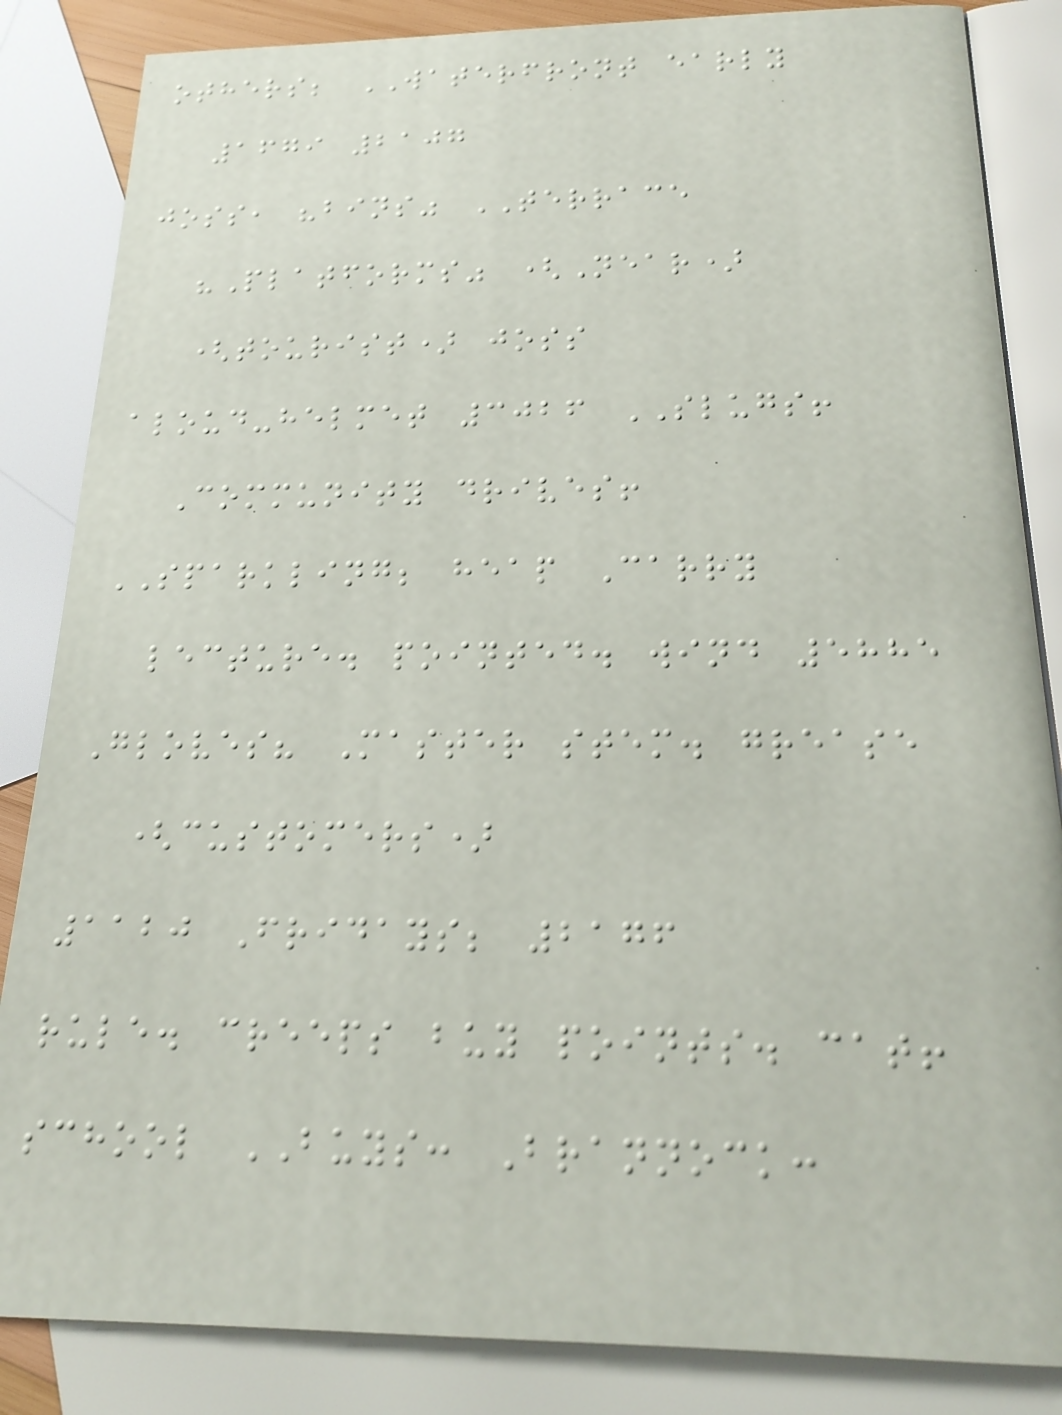others; WATERFRONT early
1679 2107
joss, "bins" TERRACE
"Platforms" (Near)
(tourist) joss
aloud-helmet 3026 SLUGS!
Community drives!
SPARKLING; heap Carry
lecture. pointed. wind 5885
Gloves? Master stem. grease
(customers)
1120 Fridays; 2176
rule. creeps buy points. cat!
school BUYS: Brannock:
